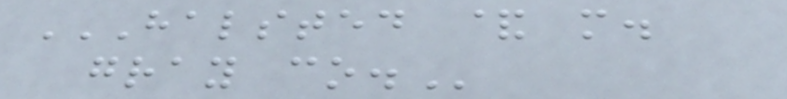HALSTED & M.
GRAY CO.
